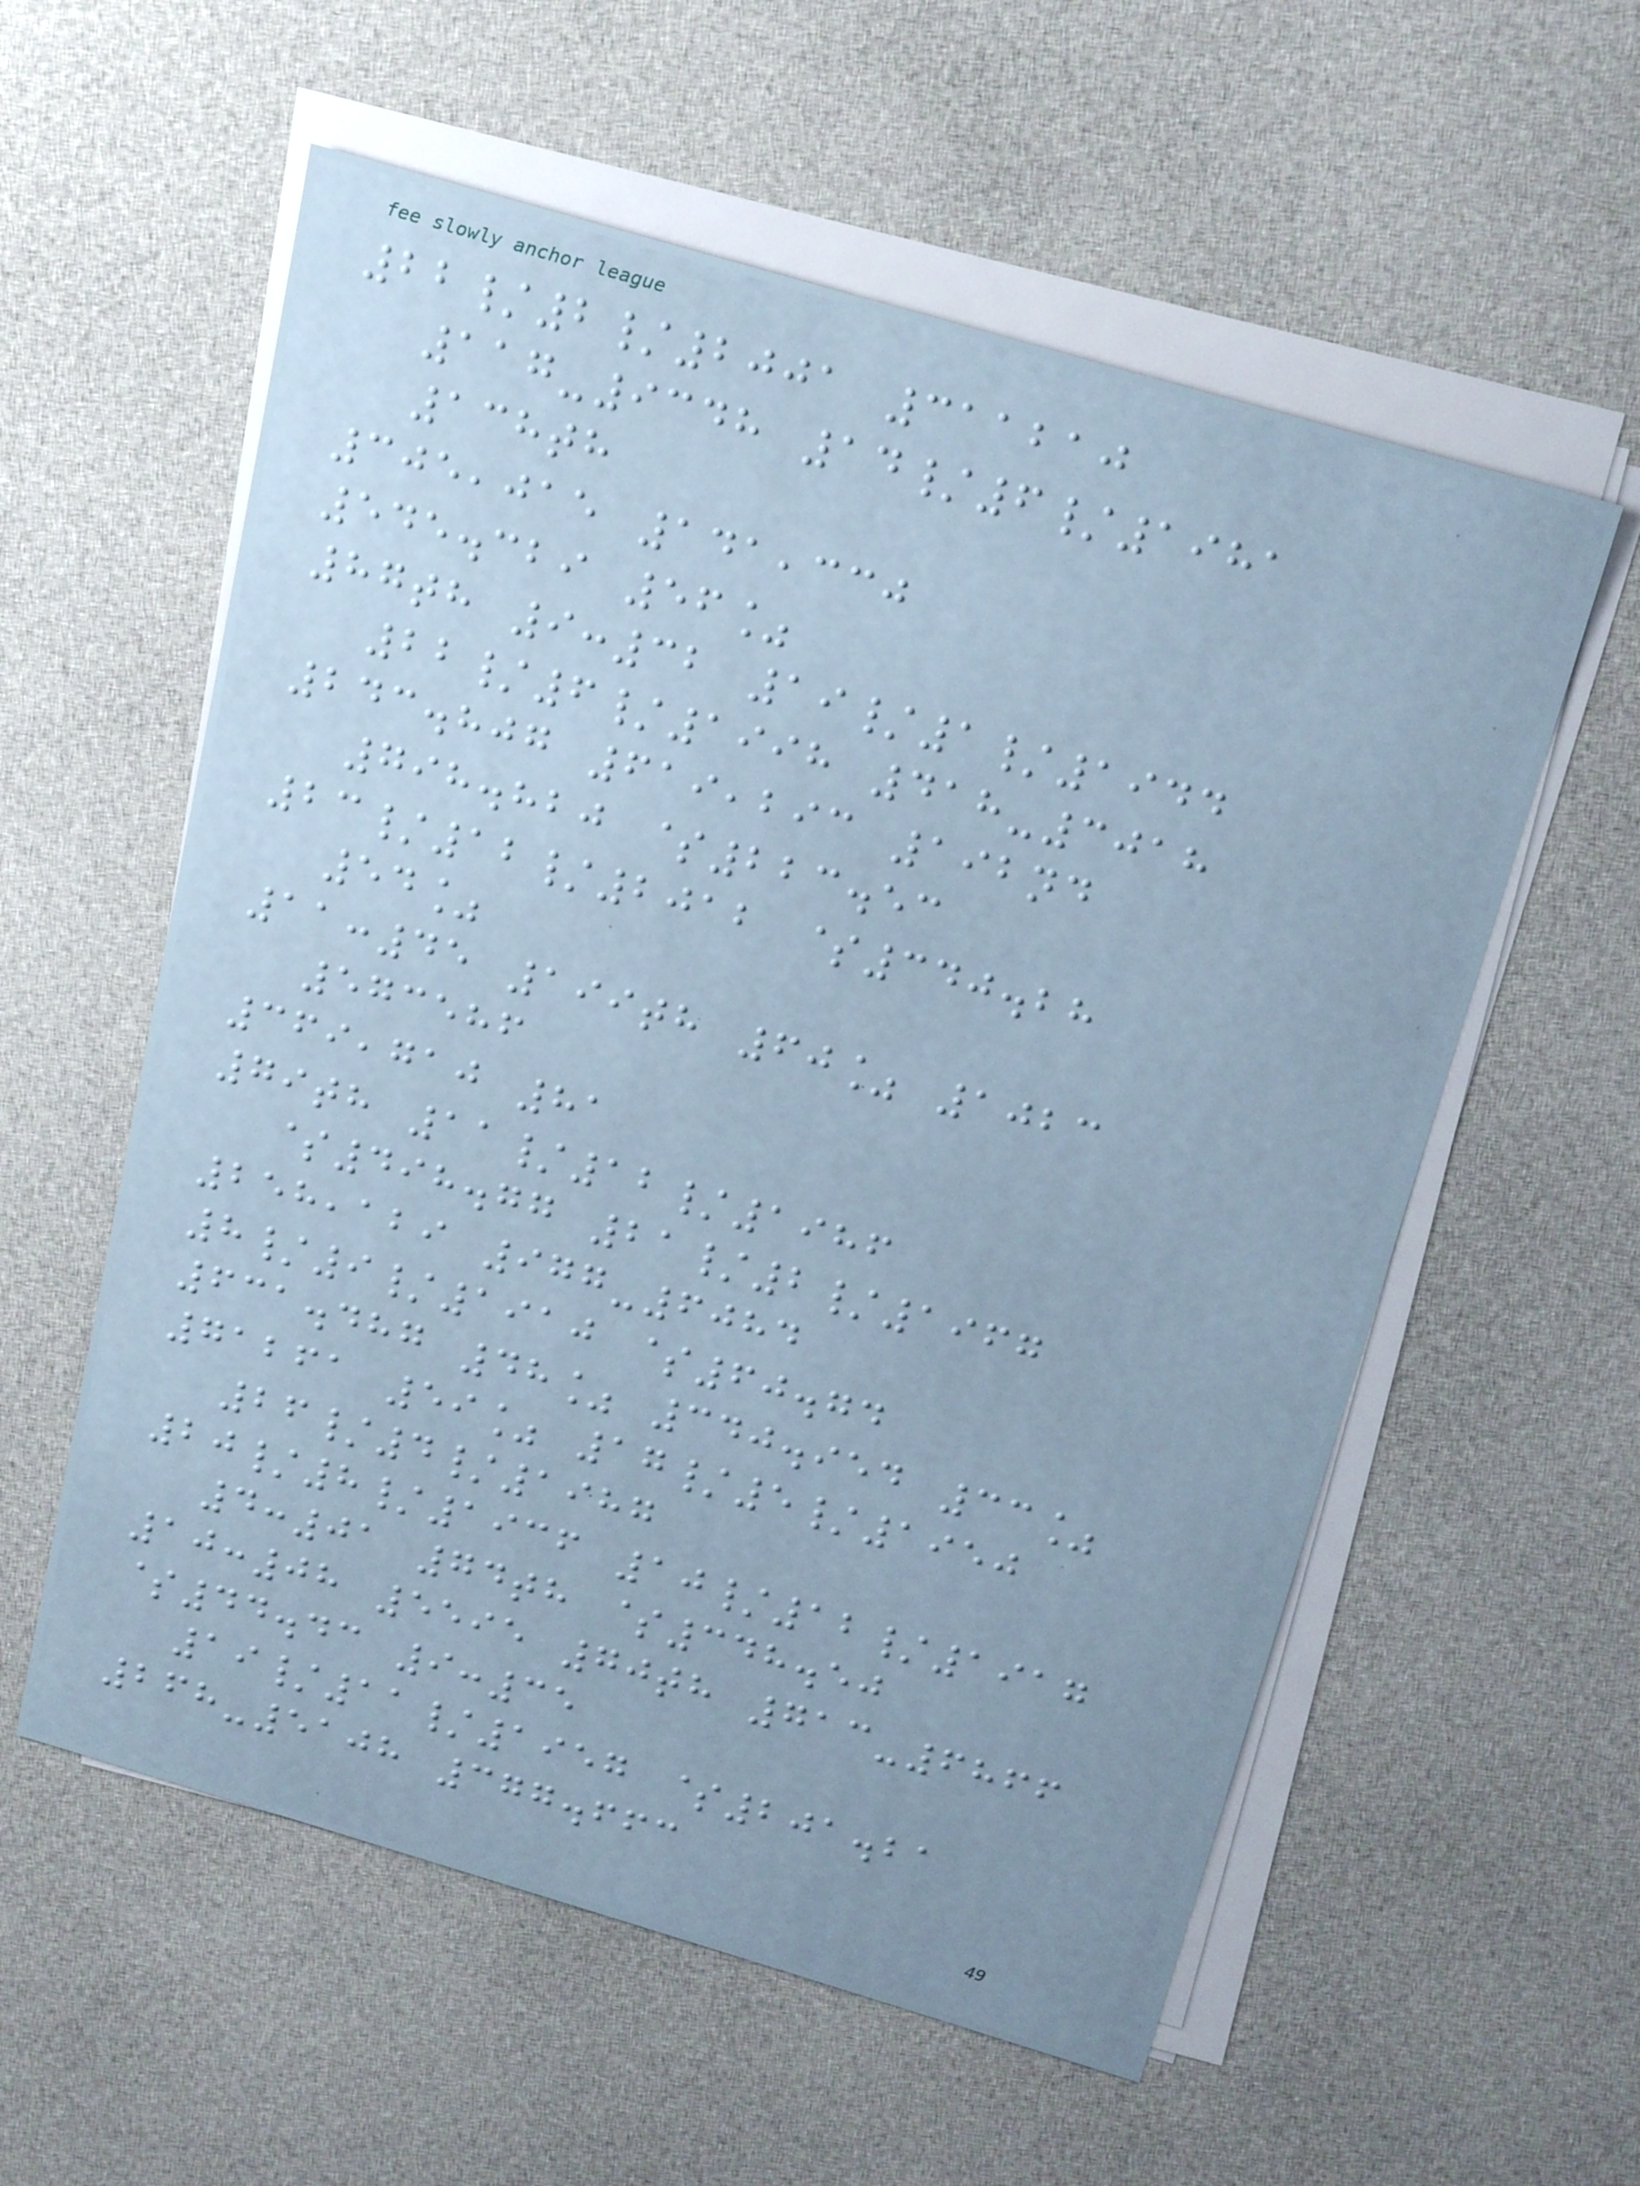22/2/2001 311210
117-9348 14/6/1981
138th
305,015 141,330
545.329 56%
87th 9:32 19/1/1944
22/6/1998 418-3018
243.807 619,293 192nd
798.820 $223.53
23/12/2012 $340.28
54%
11:45 199th 60% 1023
573586
369,710 81
79th 11/12/1986
$498.77 21/2/1967
258,129 977-6084
8/9/1910 $60.74
631.487 48% 340.954 33%
71261 59% 17/5/1950
26/4/1987
20/8/1936 10/12/1917
4:01 74th $348.50
10:08 5595 70th 713-6866
$44.43 9:35
19/11/1957 $201.21
268-5108 377.663
